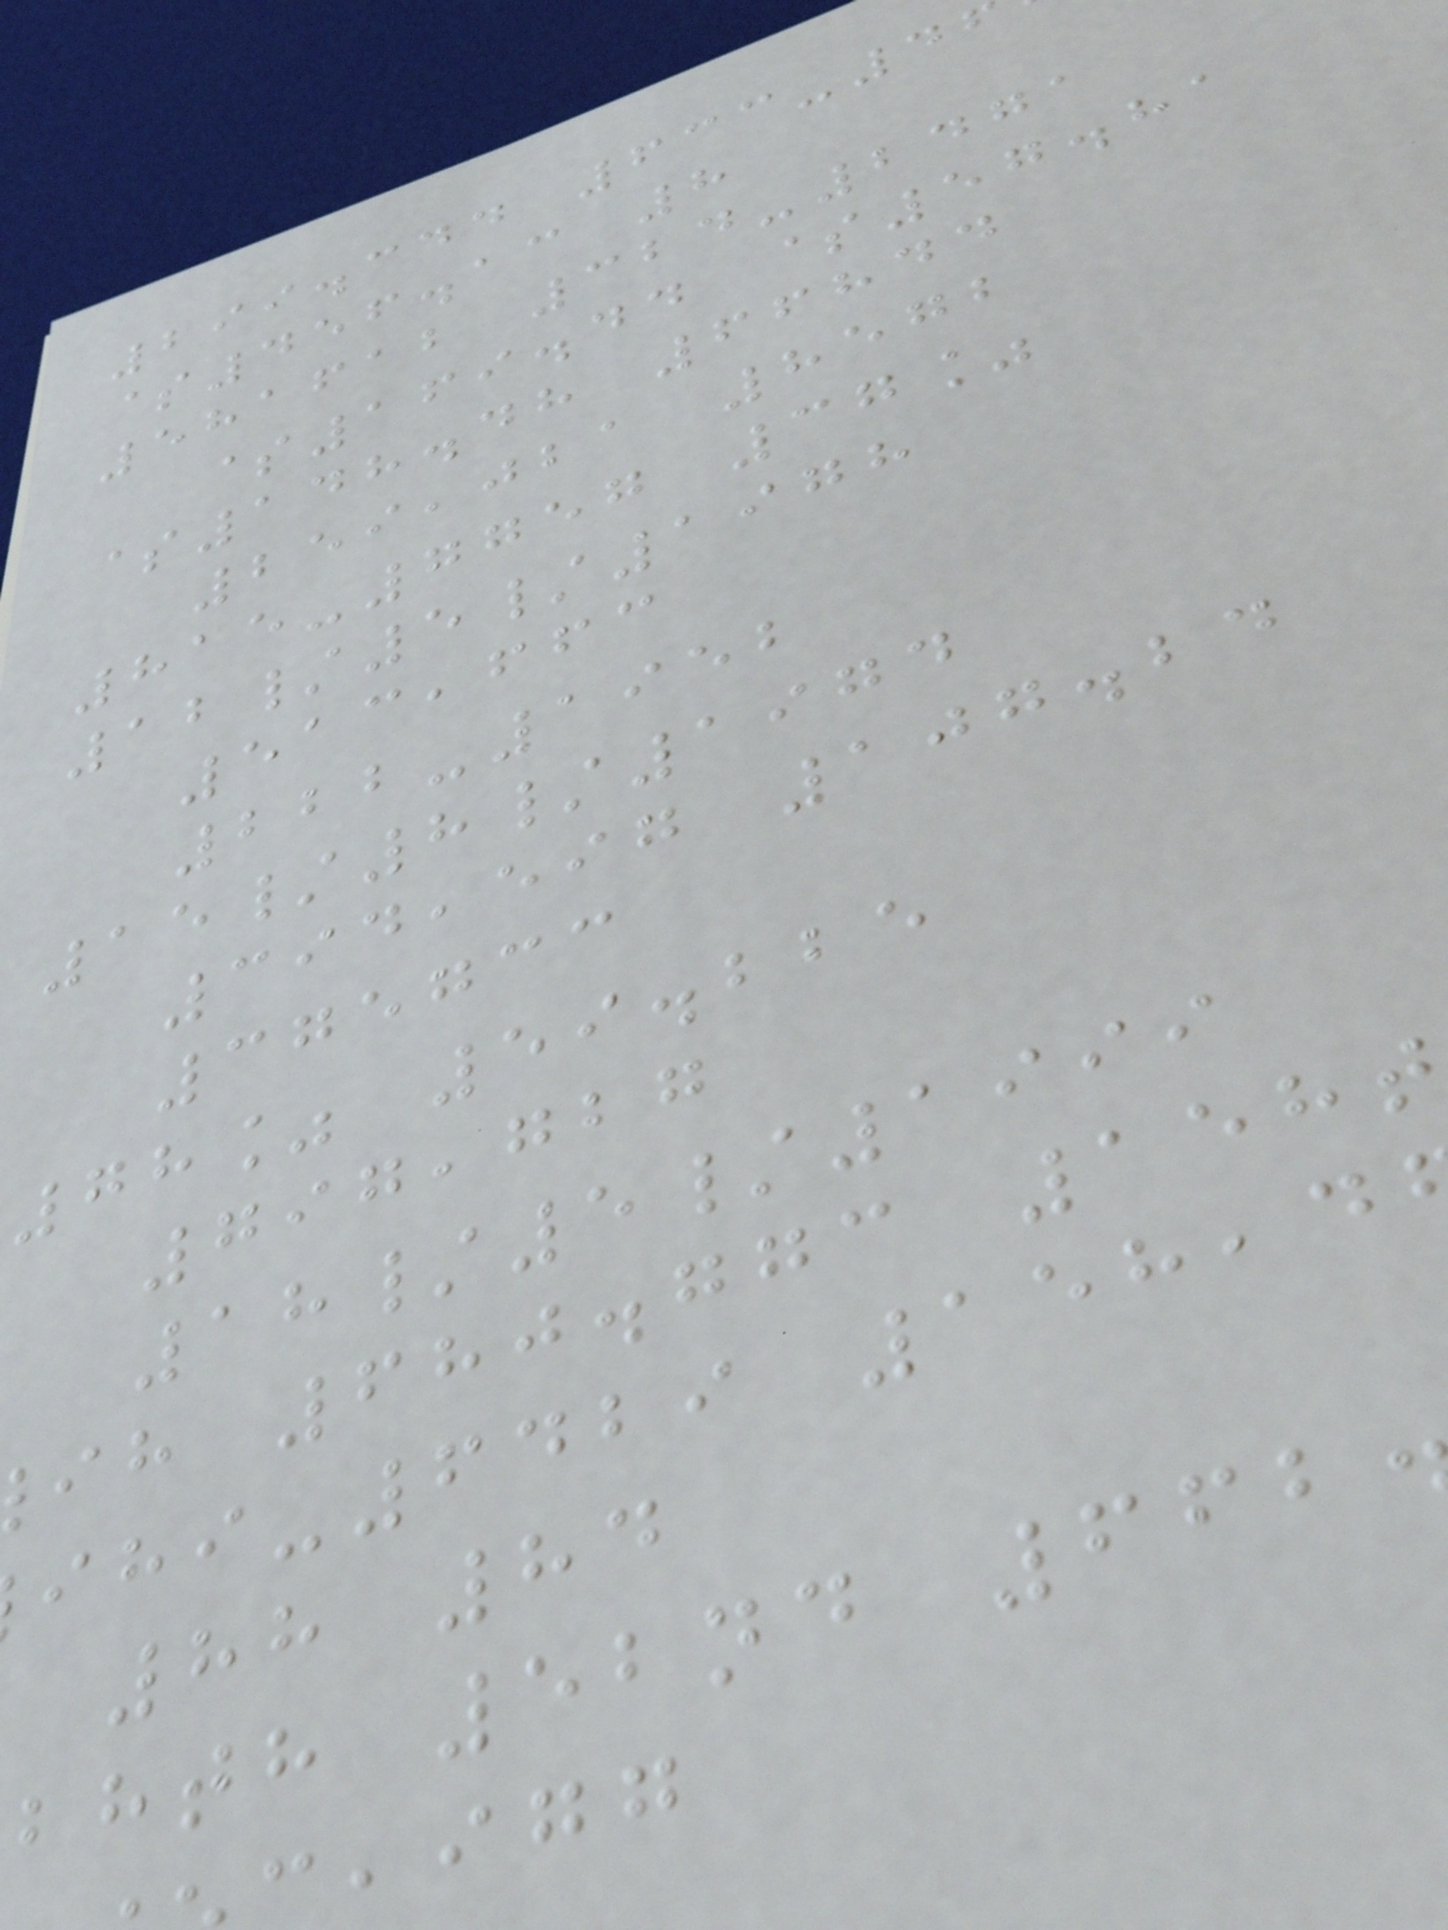299.344 633-4
$456.13 8
581612 324-2471
$169.44 $57.81
$148.48 66844
259,021 8572
815-7757 37%
12/5/1978
513,663
222-1952
15/8/1974
394,597 107.24
375733
78% 59.225
797,727
18/5/1999
ih 680.773 158t
-6429 158,4
88 84
bhth 52nd 662
,igg
